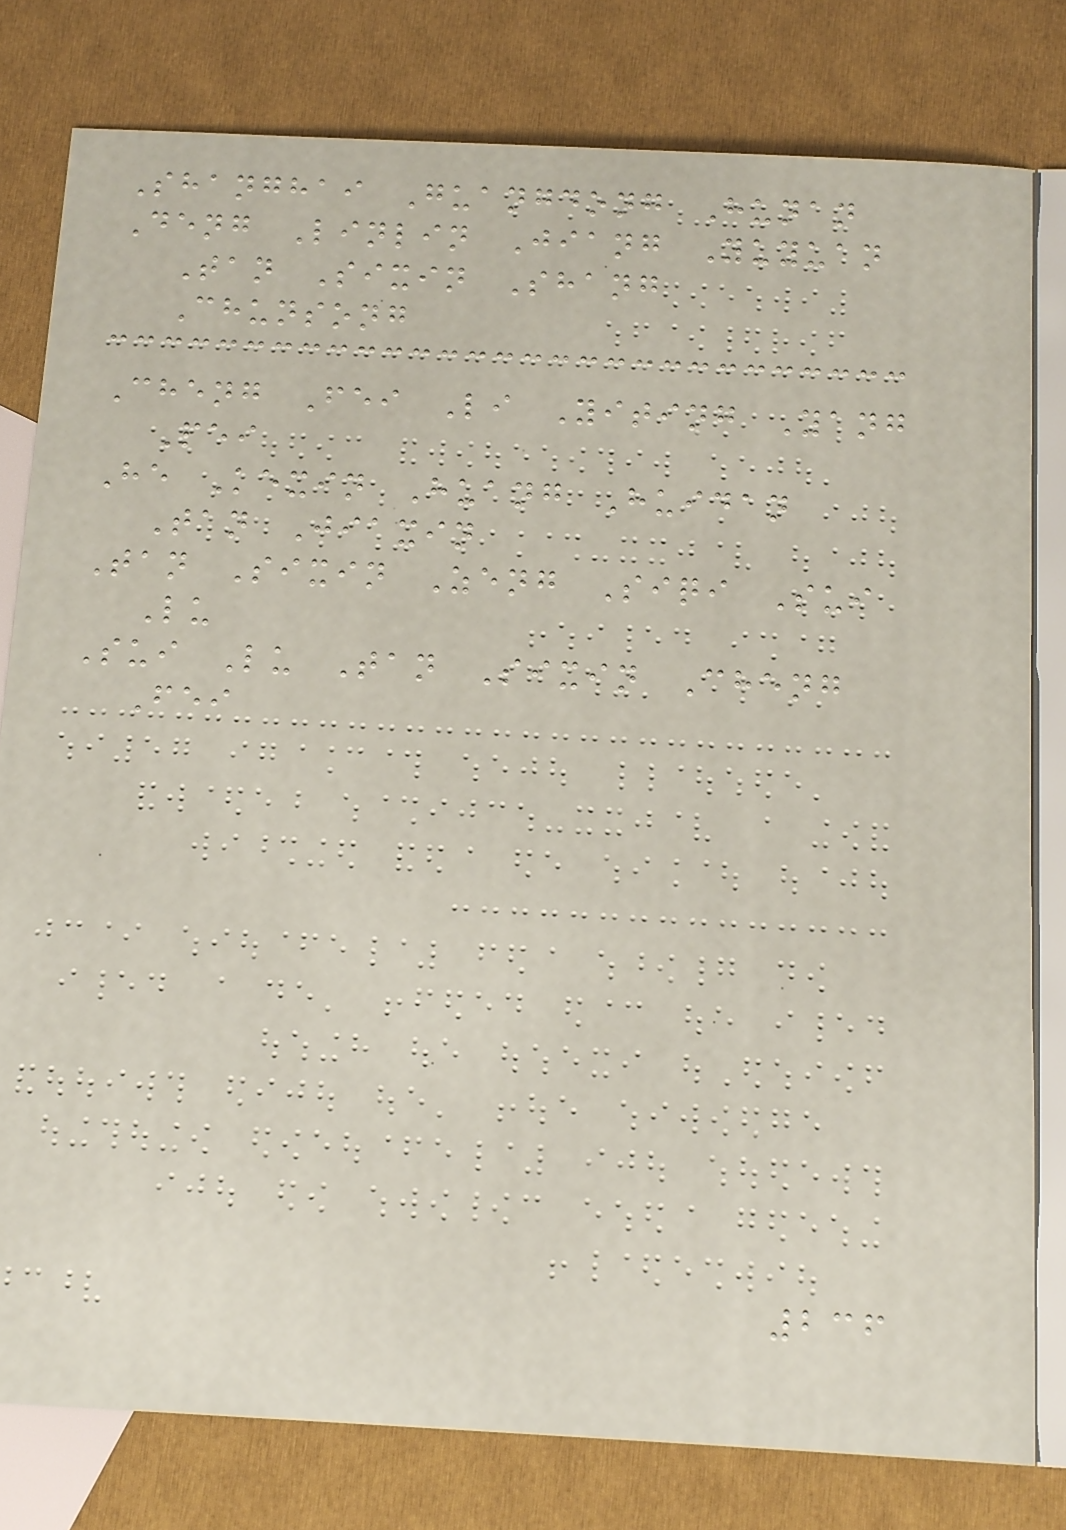Shanghai Guangdong Hunan
Deng Linlin Jiang Yuyuan
Tan Sixin Shang
Chunsong
Cheng Fei Li Yiting Yang
Pei
He Kexin Huang Huidan
Tan Jiaxin
Tan Sixin Zeng Siqi Sui
Lu
Sui Lu Tan Sixin Cheng
Fei
236
